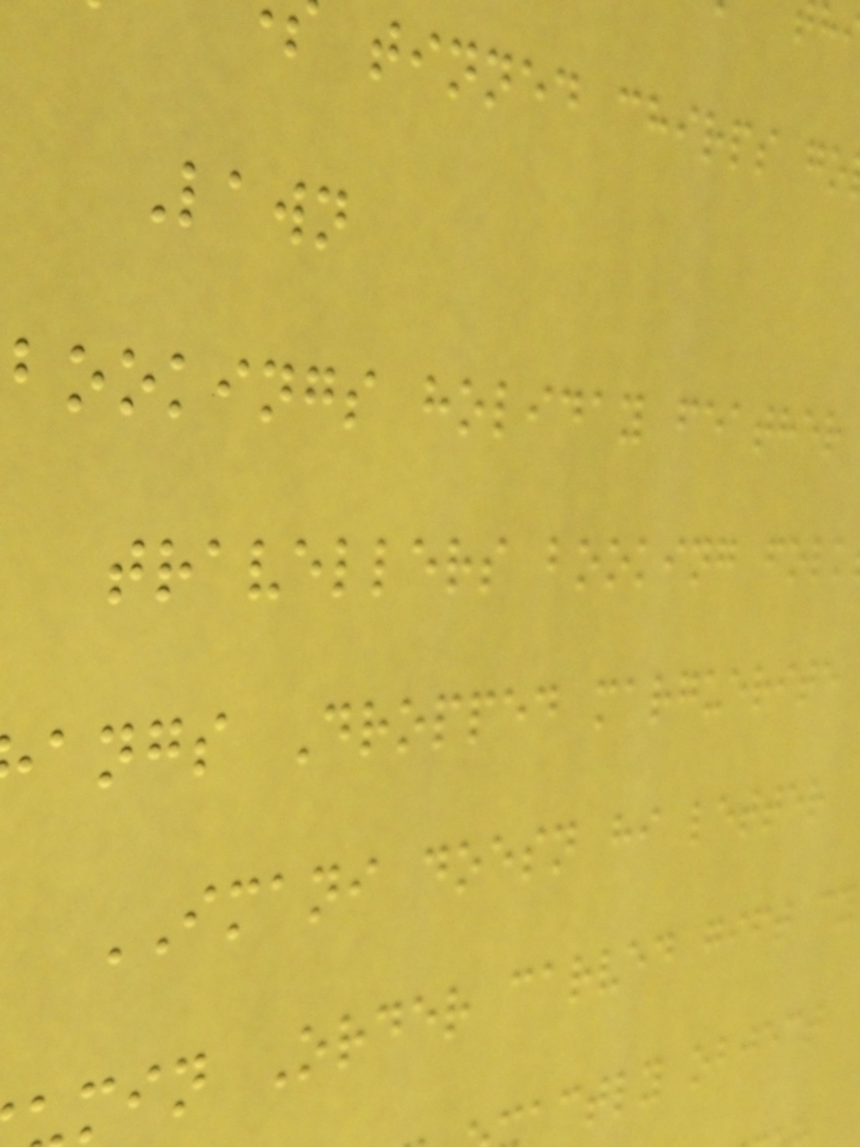tinned chirps go
Lawn
bookings holiday feather
travellers booking folk
angs Dropped marguerite
IMANI doesn hi letter
min Order carved gift cy
actly object
